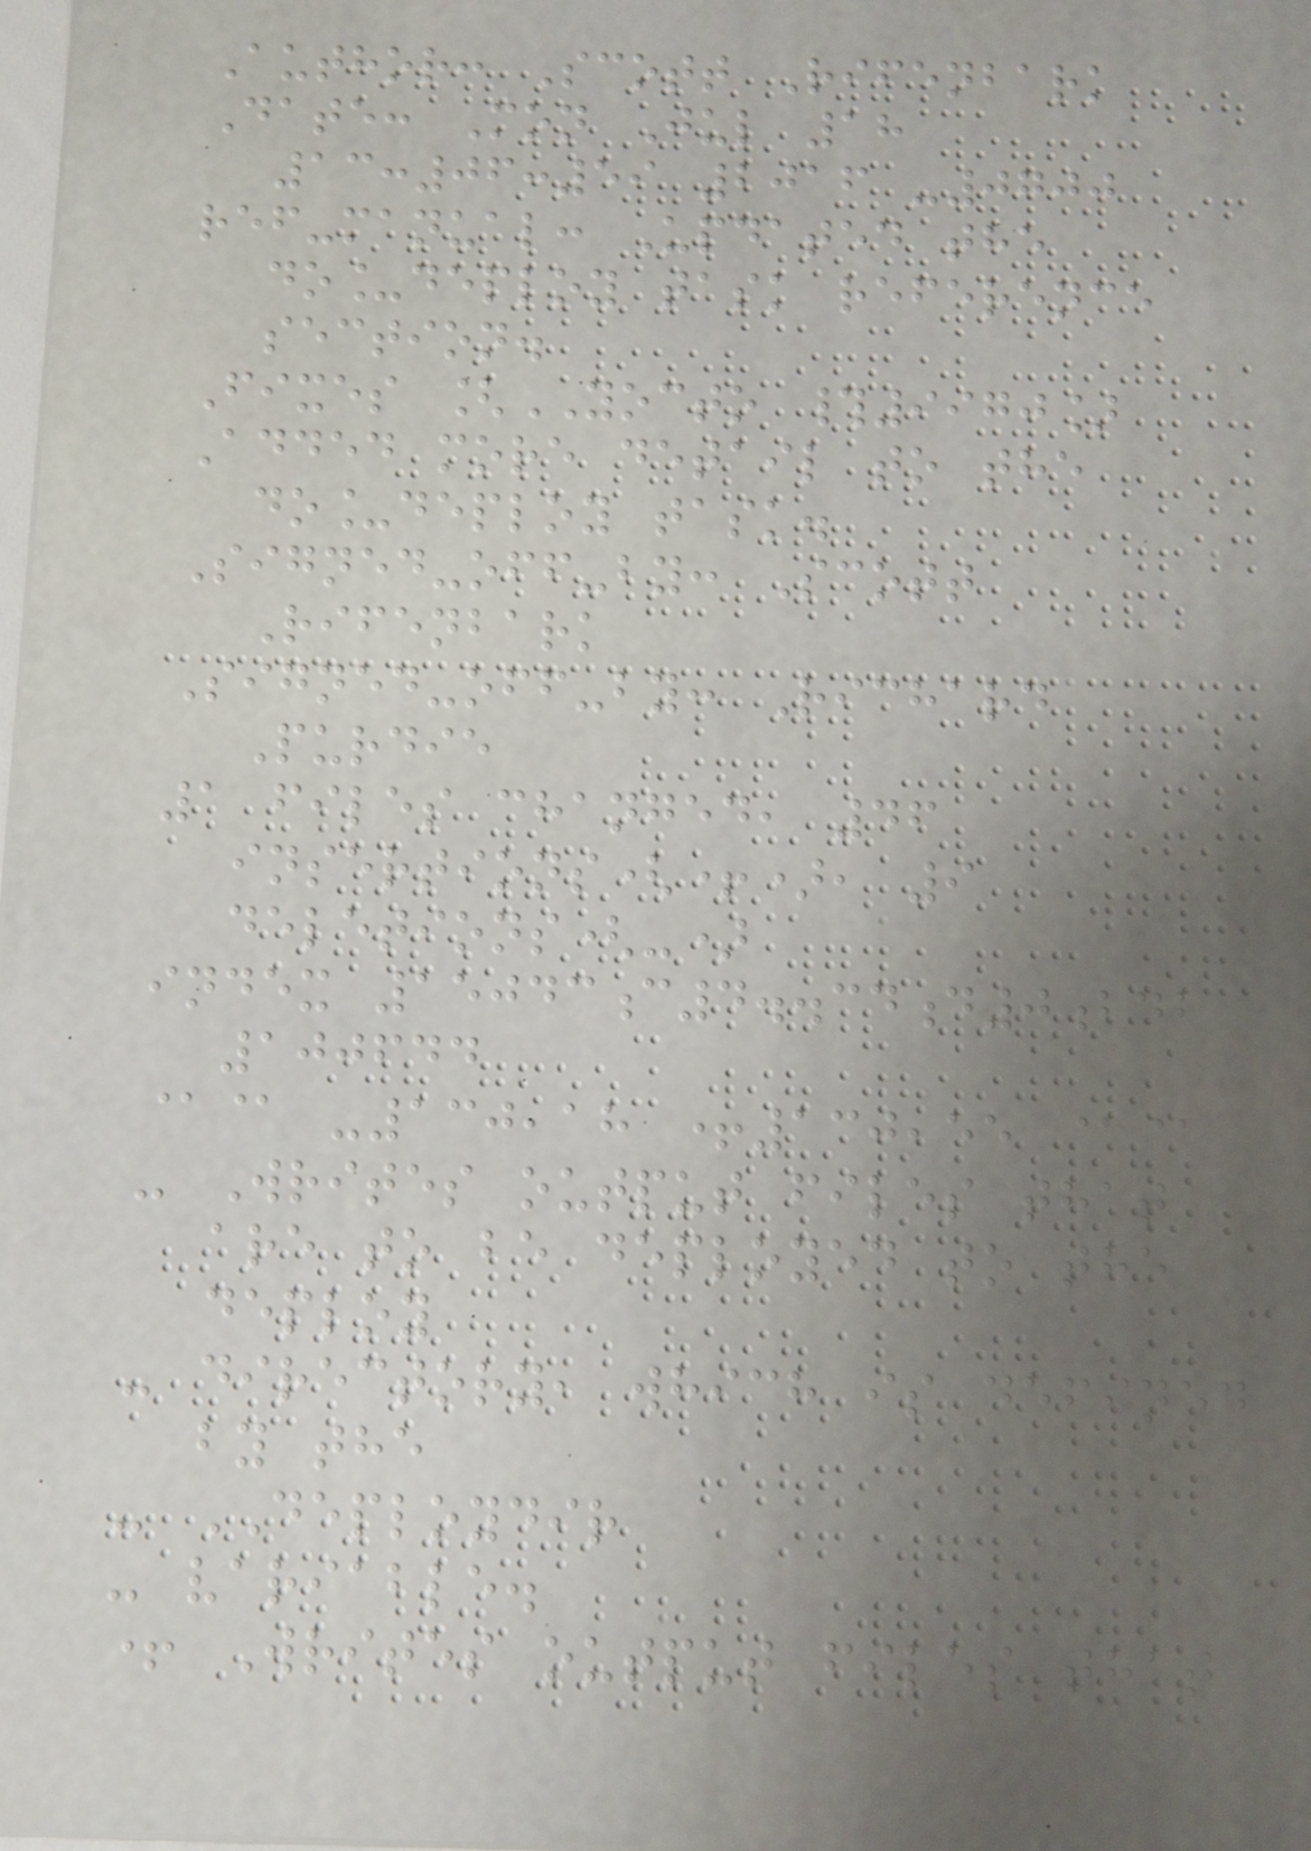Author: Scott Rifenbark
Date: Mon Jul 18
13:06:59 2016 -0700
ref-manual: Updated the
do_deploy task reference
section.
Fixes [YOCTO #9970]
Added more detail to the
do_deploy task.
Signed-off-by: Scott
Rifenbark
Signed-off-by: Richard
Purdie
1 files changed, 46
insertions(+), 9
deletions(-)
index 15043c4..34d0bdb
100644
@@ -130,18 +130,55 @@
- Writes output files that
are to be deployed to the
deploy
- directory, which is defined
by the
- DEPLOYDIR
- variable.
+ Writes output files that
